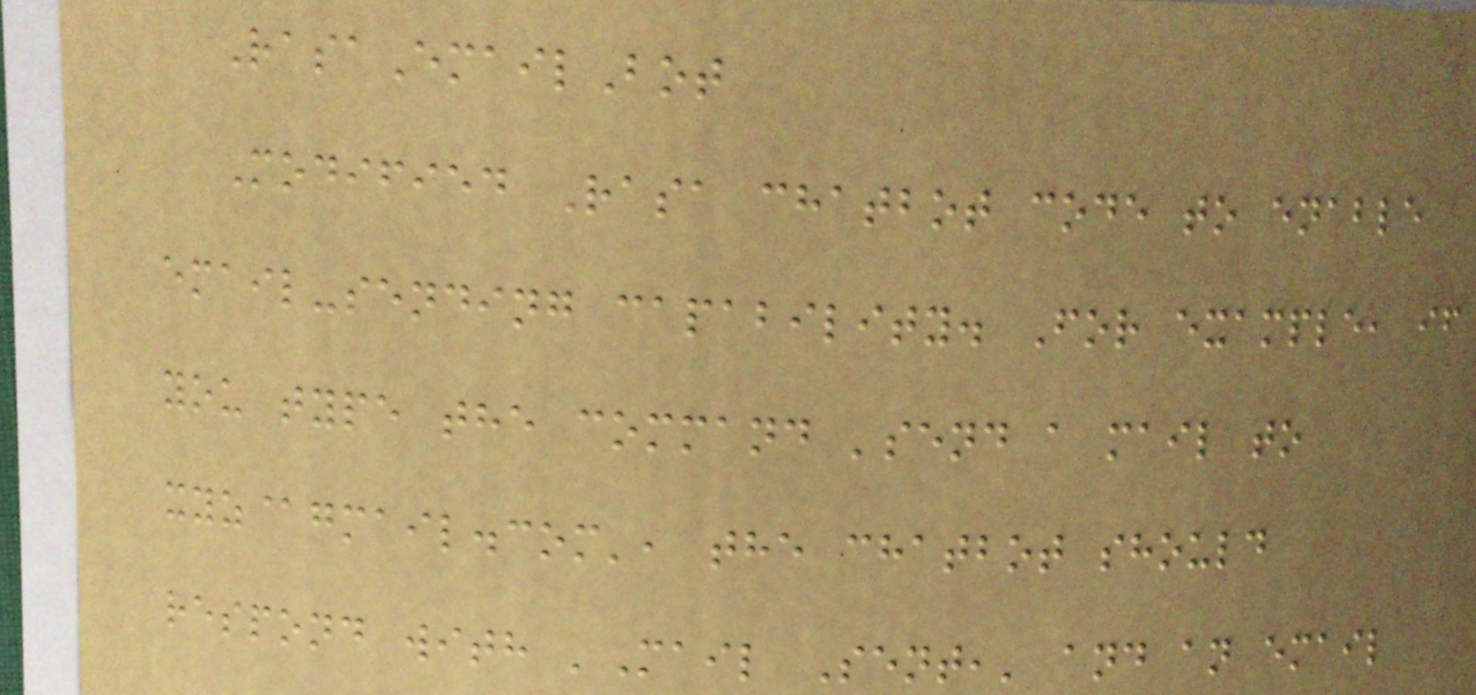RasaEmailBot
Modified Rasa chatbot code to enable
email-sending capability. For example, if
you type the command 'send a mail to
xyz@gmail.com', the chatbot should
respond with 'Mail Sent,' and an email
